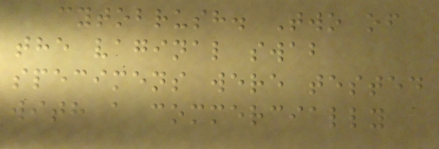cytobrush. Two of
the vaginal swab
specimens were tested
with a commercially
